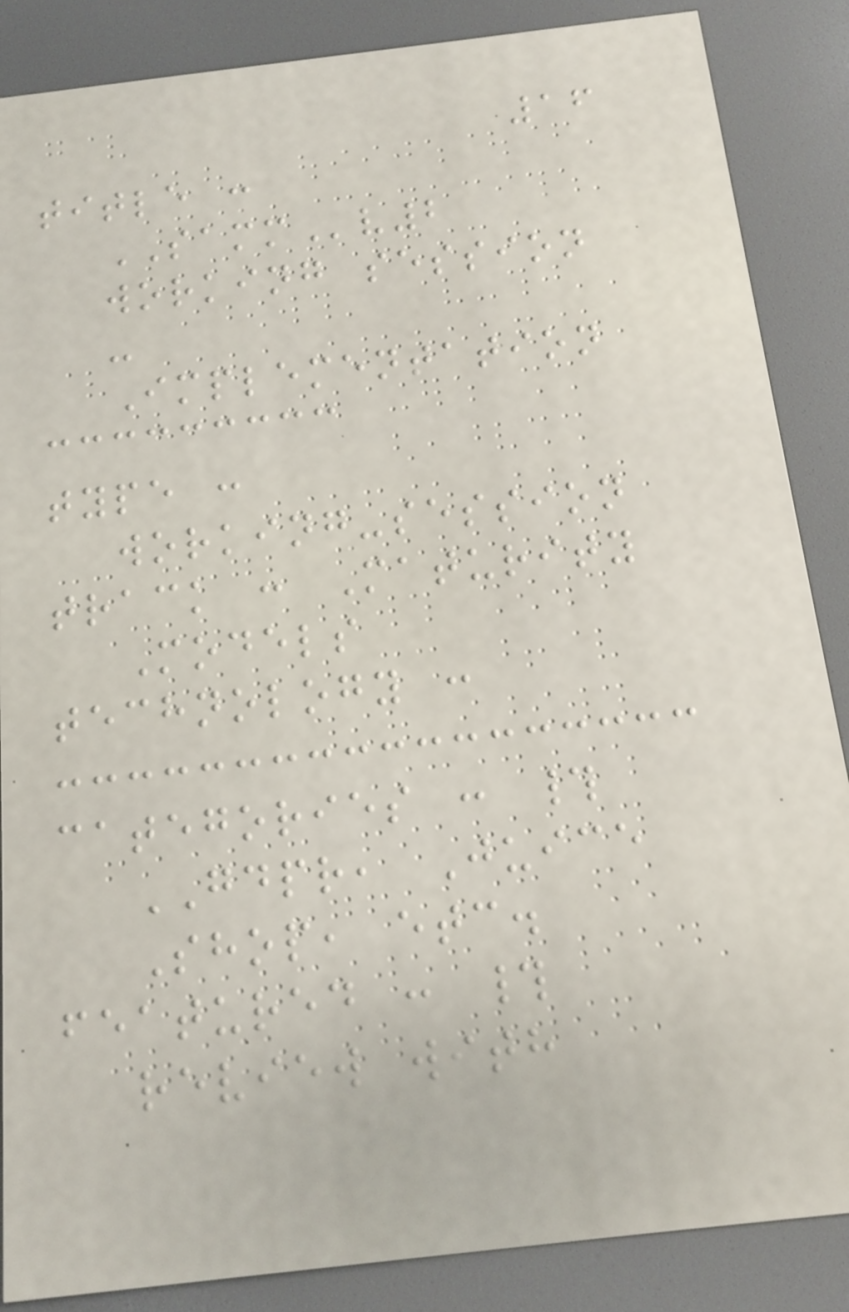16
title :
SAMMv2
working session
-
Implementation
type :
working-session
track : Maturity
Models
technology :
categories : #
GDPR, Juice
Shop, etc.
featured : #
review with
